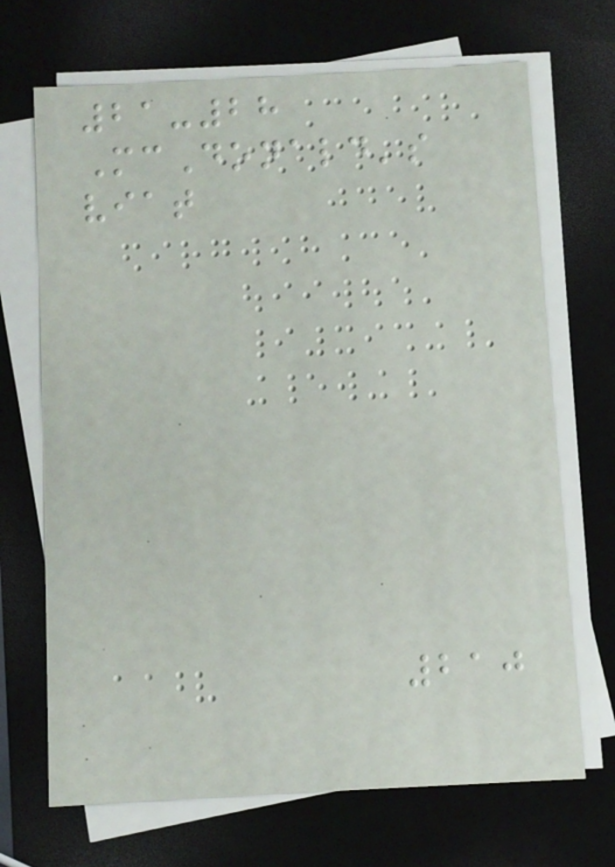21-28
McDonald's
viat
210
